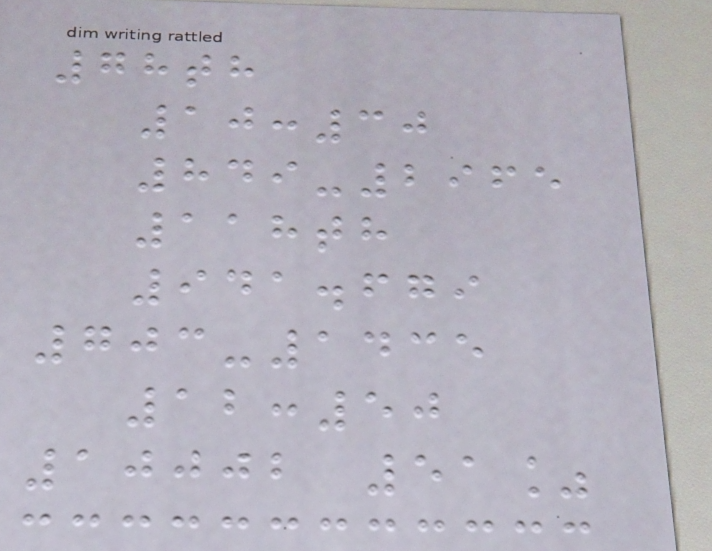78th
10:30
849-2965
118th
941.679
703-1435
12:50
10002 51%
